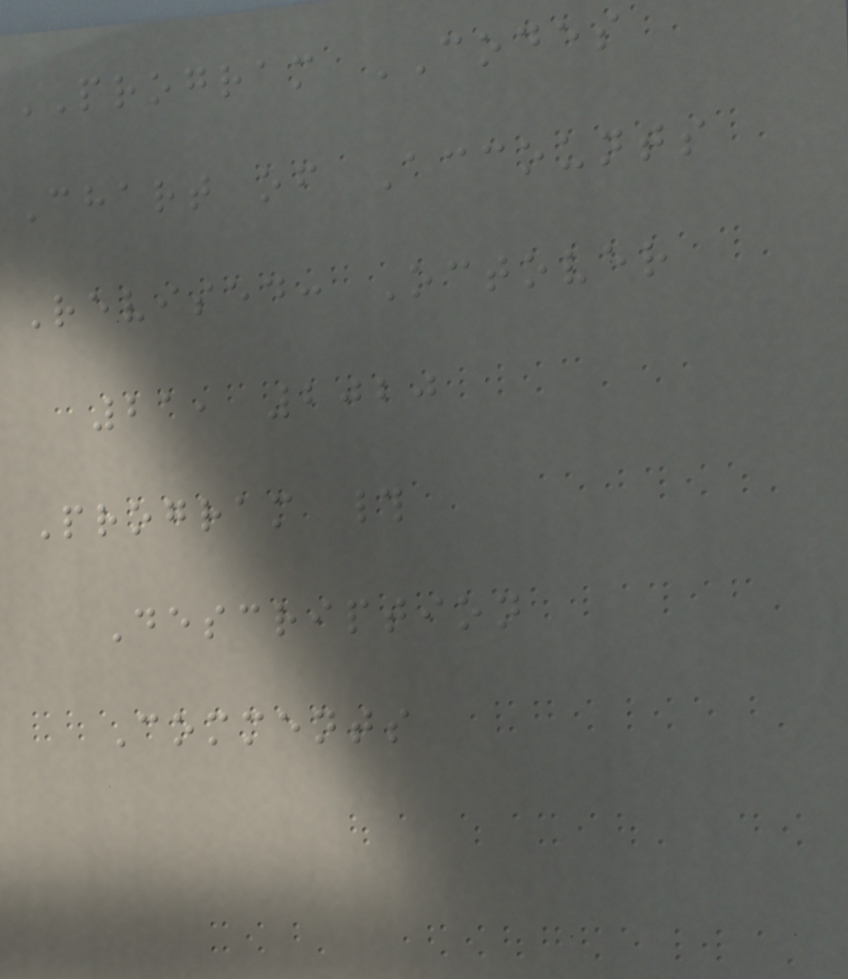PROGRAM CODES
Chart of Accounts
Revised: Octover
21, 2020
Program #
Description
Comments
